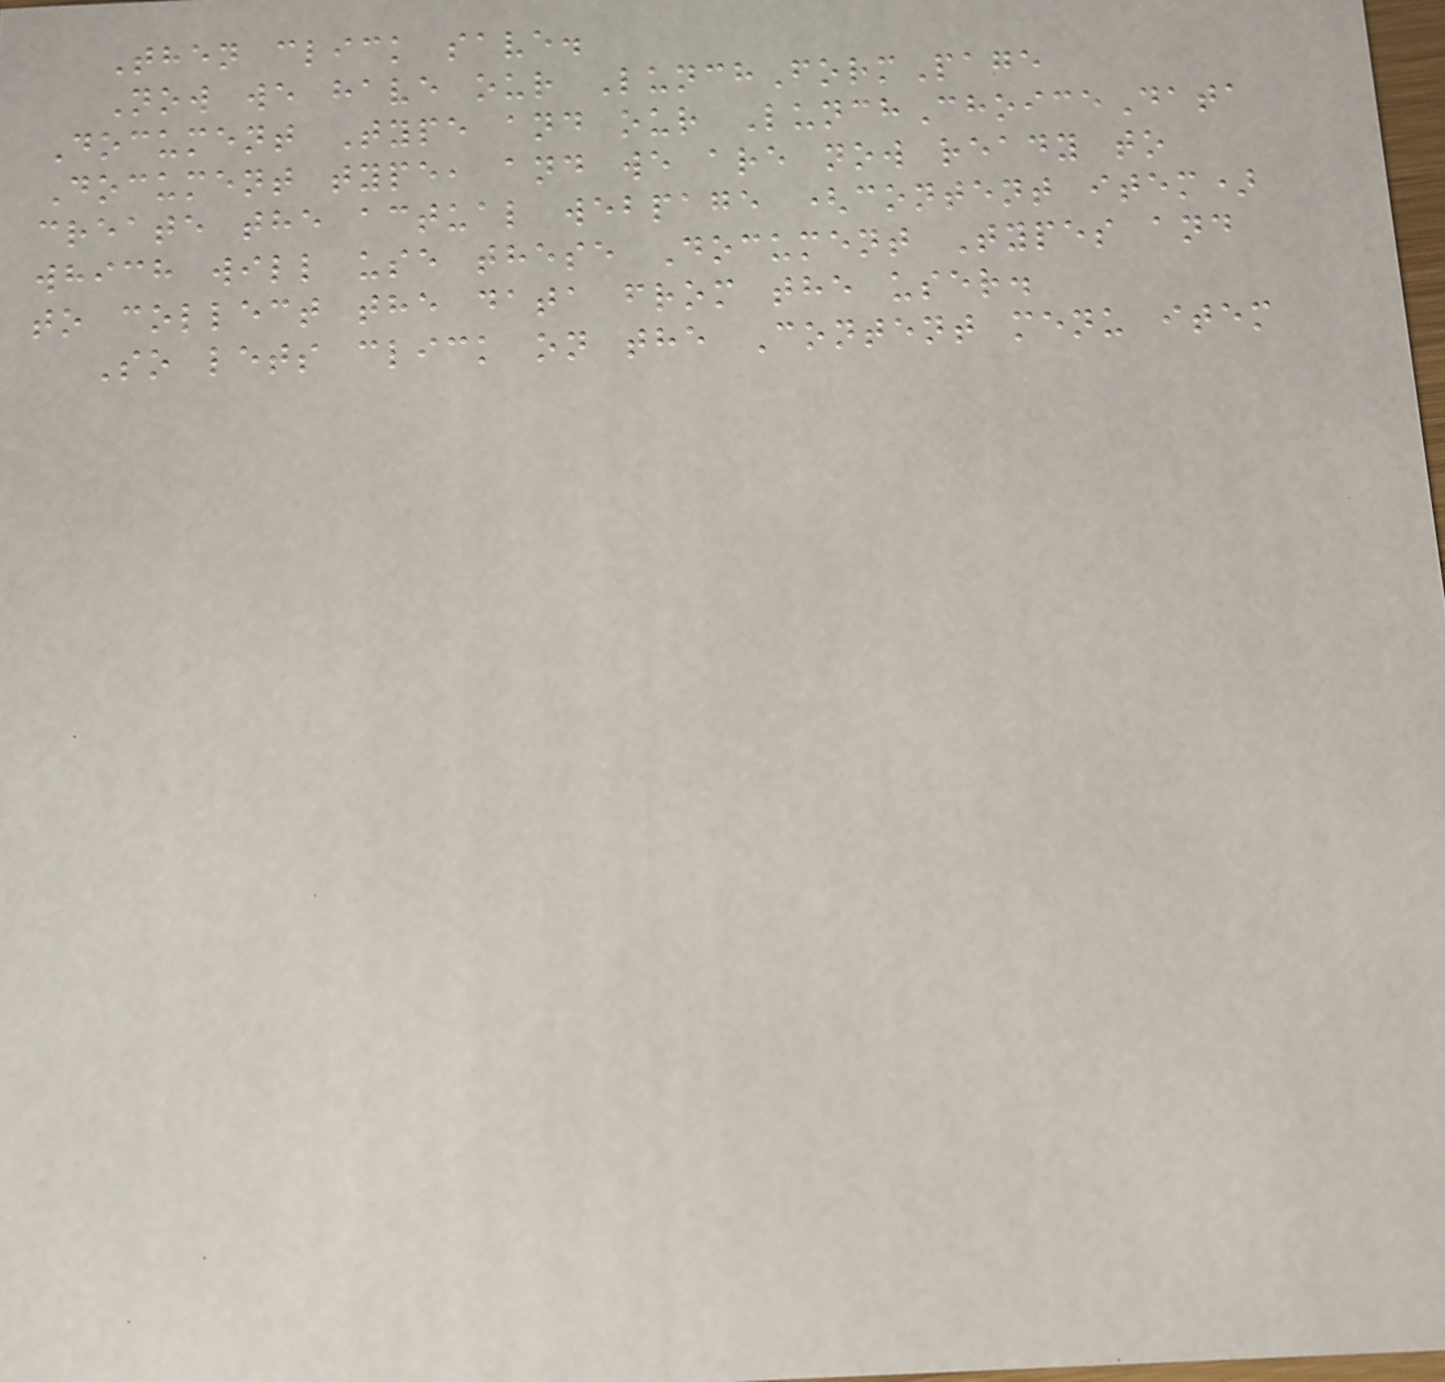Then click save.
Now we have our LunchFormPage
Document Type and our LunchChoiceData
Document type, and we are now ready to
create the actual webpage (content item)
which will use these Document Types and
to collect the data from the user.
So lets click on the Content menu item
